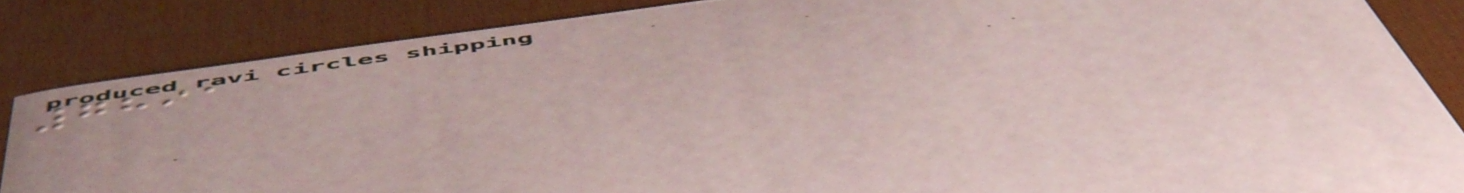7891
